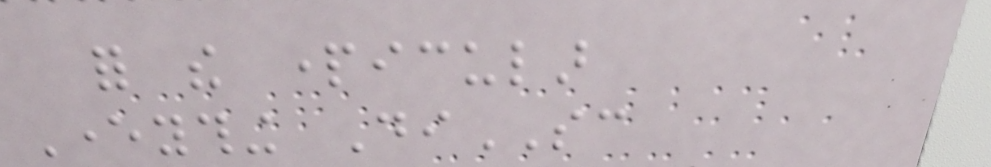for the particular
Everything DiSC
